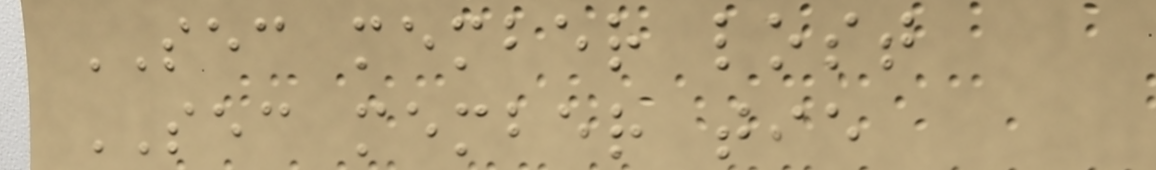SEC member lost
SEC member tie
